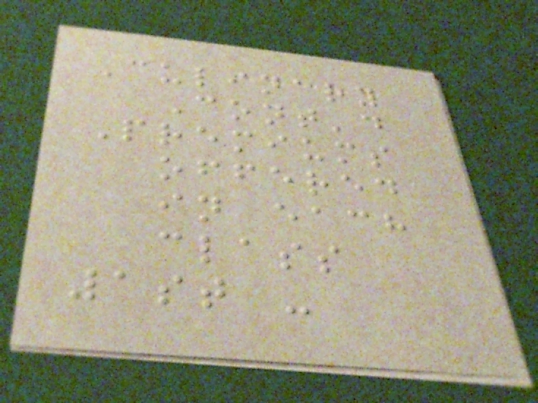Culinary
Cont'd
Premiums
offered
in each
class
1st -
